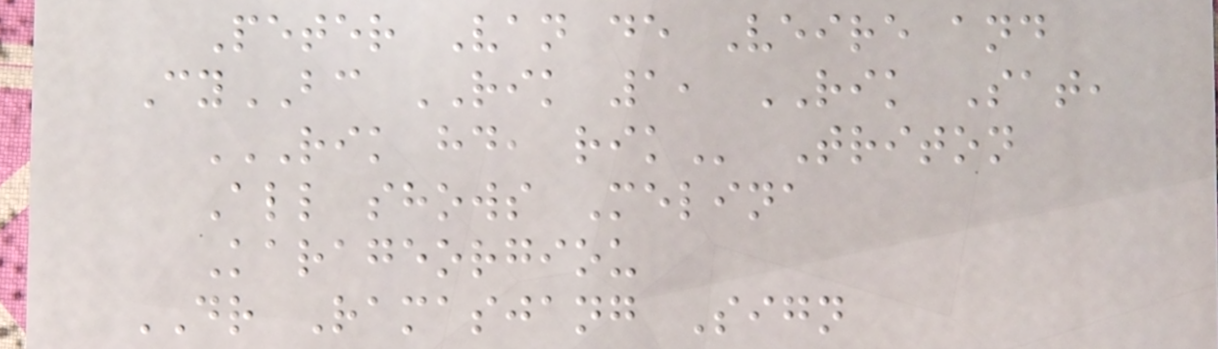Peter Van de Veire and
CyBC RIK 1, RIK Sat,
RIK HD, RIK Triton
All shows Melina
Karageorgiou
DR Ramasjang Sign
